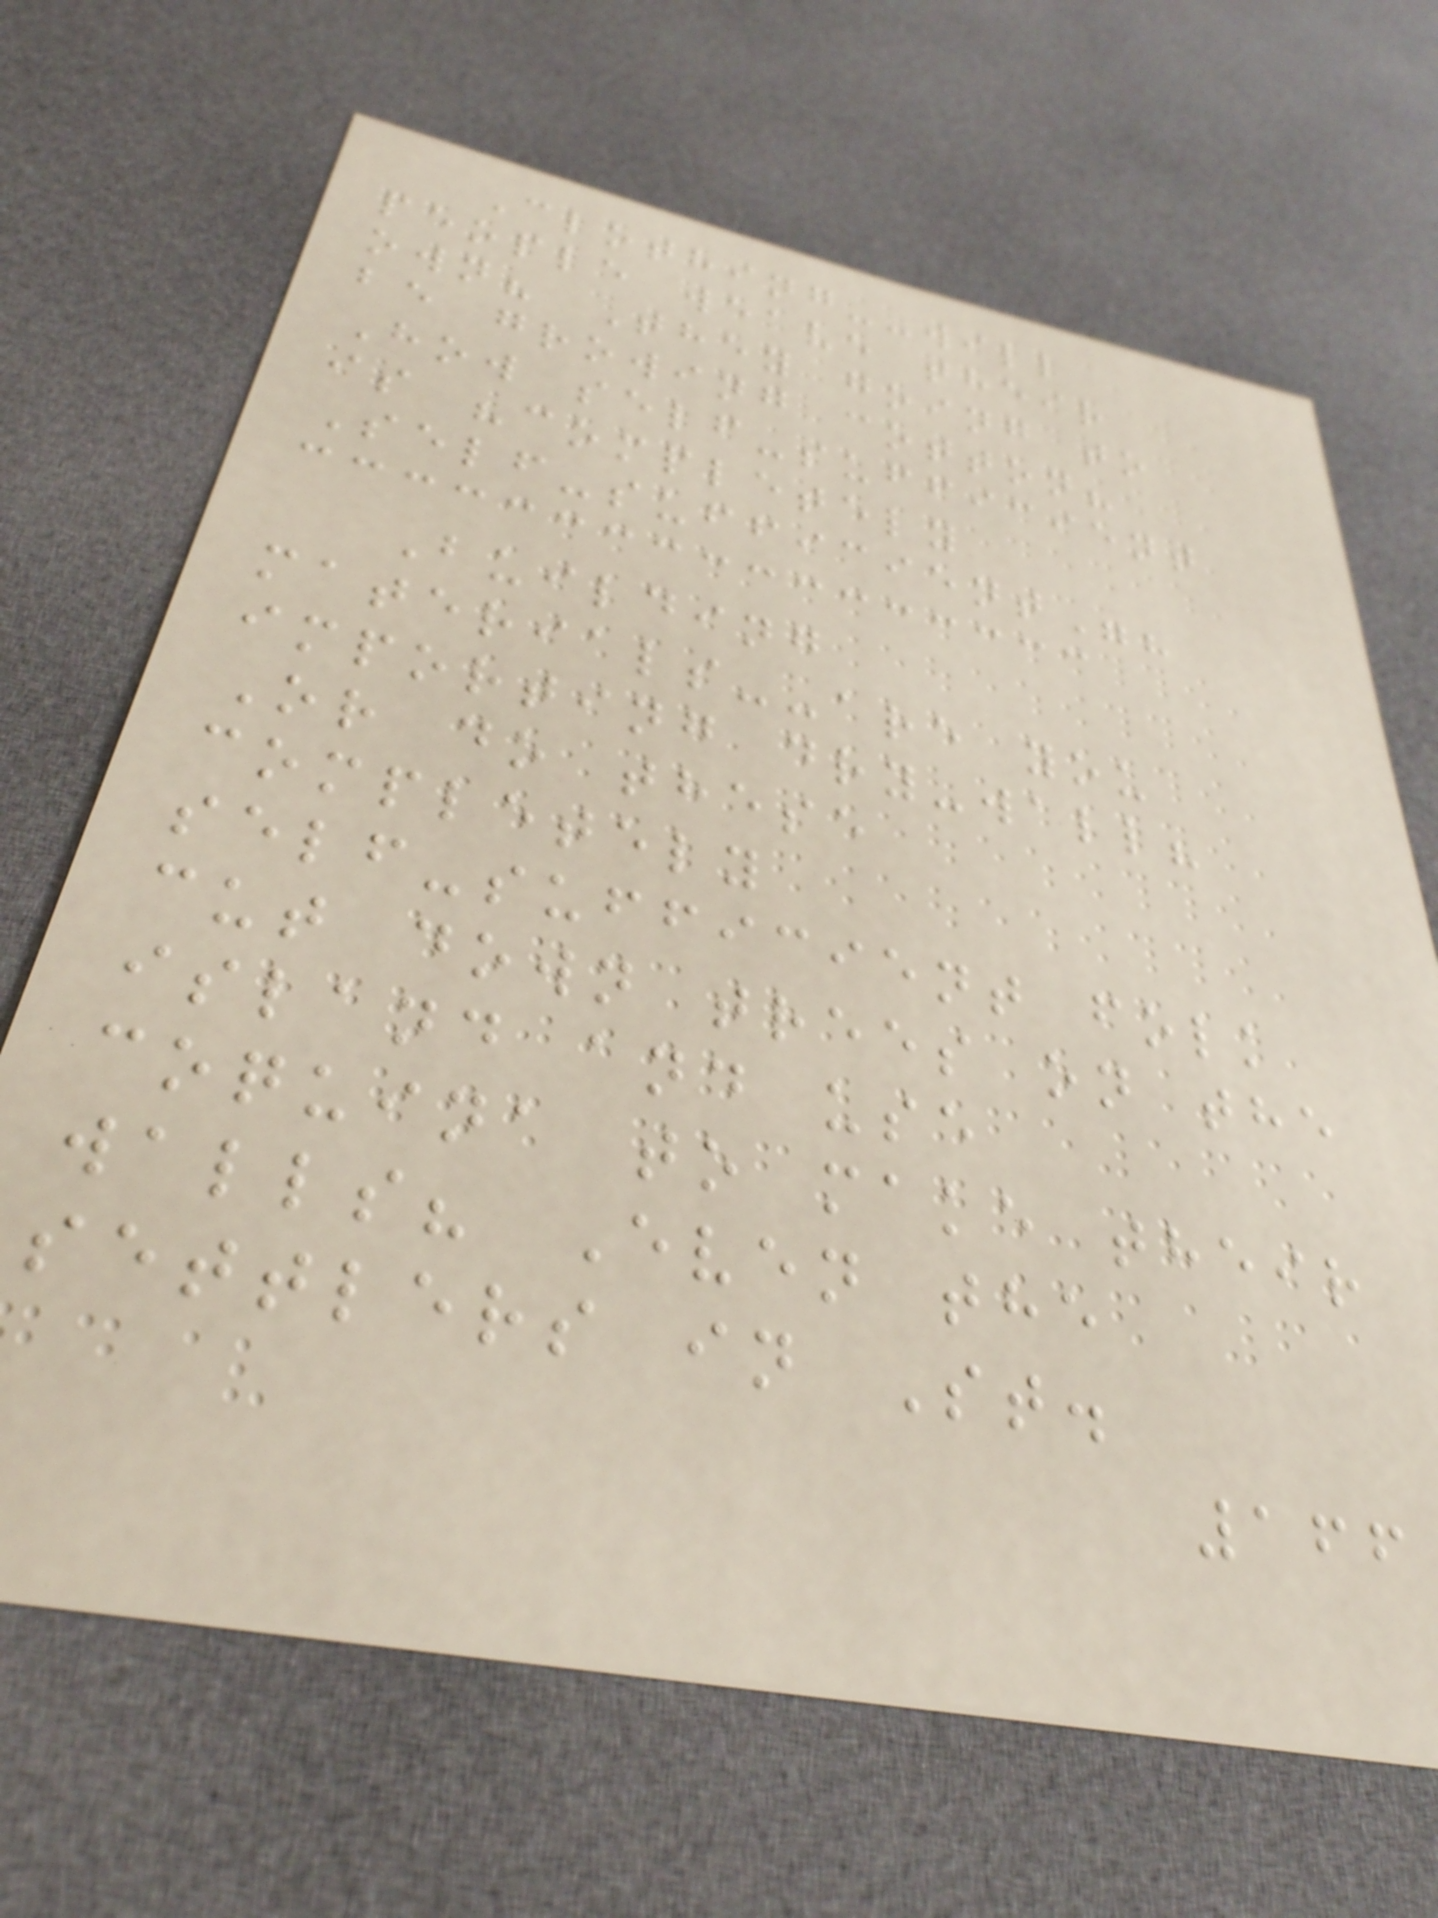Clothing--will
people weave their
own? They going to
be growing cotton?
How self-sufficient
is "completely
Self-sufficient"?
Building
materials--are you
importing dry-wall?
Or do these
completely
self-sufficient folk
cut down trees on the
island and use
coquina to make their
walls? Even the
settlers in St.
166
